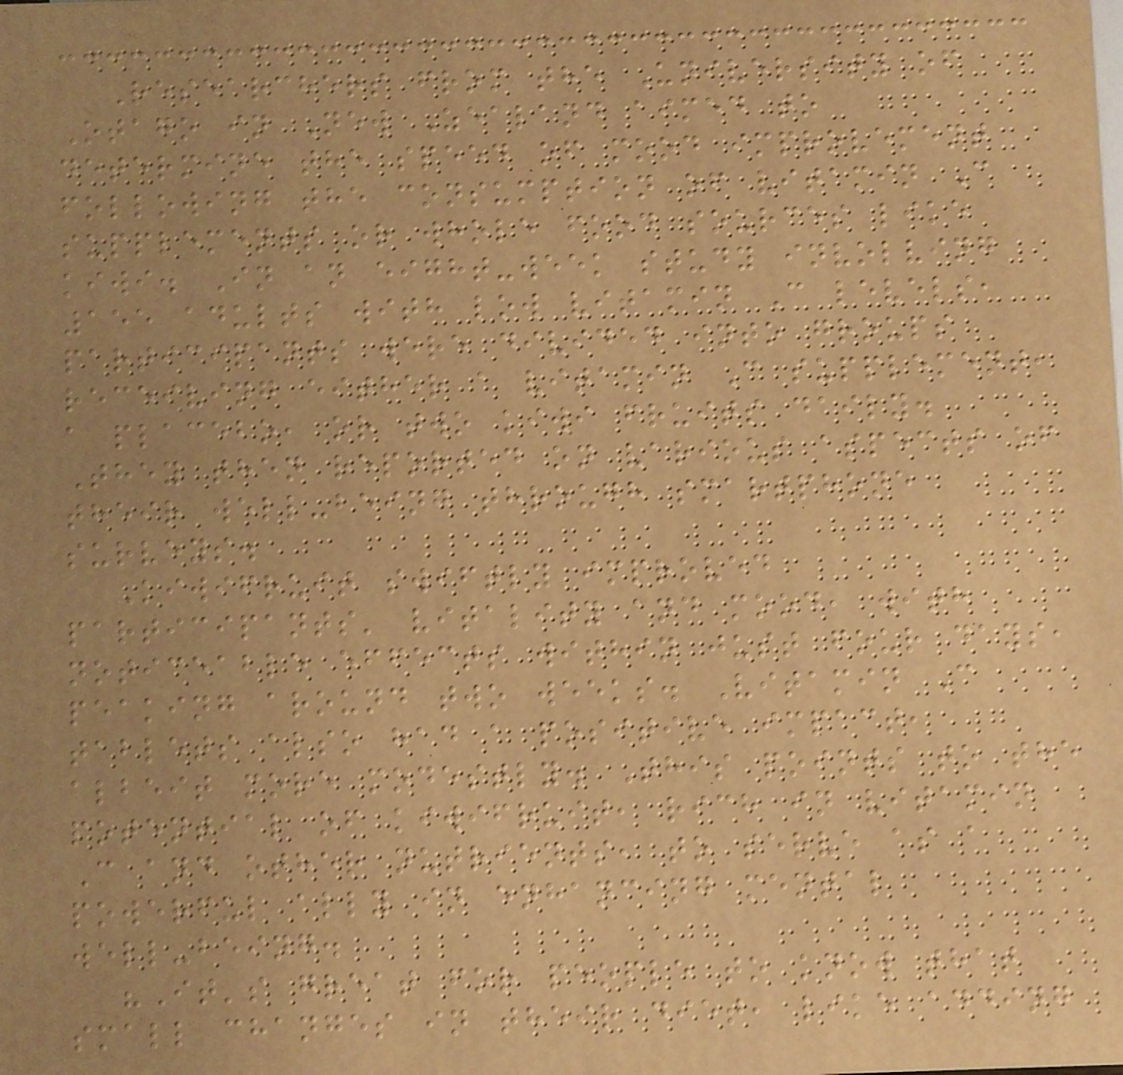Researchers from the University of
Otago in New Zealand aimed to
determine the speed of mood improvement
following the consumption of vitamin C
supplements or whole food sources like
kiwi. In an eight-week study involving
155 adults with low vitamin C levels,
participants were divided into groups
receiving either a vitamin C supplement,
a placebo, or two kiwi fruits daily.
They then reported on various aspects of
their well-being through smartphone
surveys.
Kiwifruit swiftly improved
participants' vitality and mood, with
noticeable effects within just four days,
peaking around two weeks. Vitamin C
tablets also had a positive impact,
albeit more modestly. This points to the
potential of kiwifruit, rich in vitamin
C and other nutrients, to serve as a
powerful ally in enhancing mental
well-being.
"It's great for people to know that
small changes in their diet, like adding
